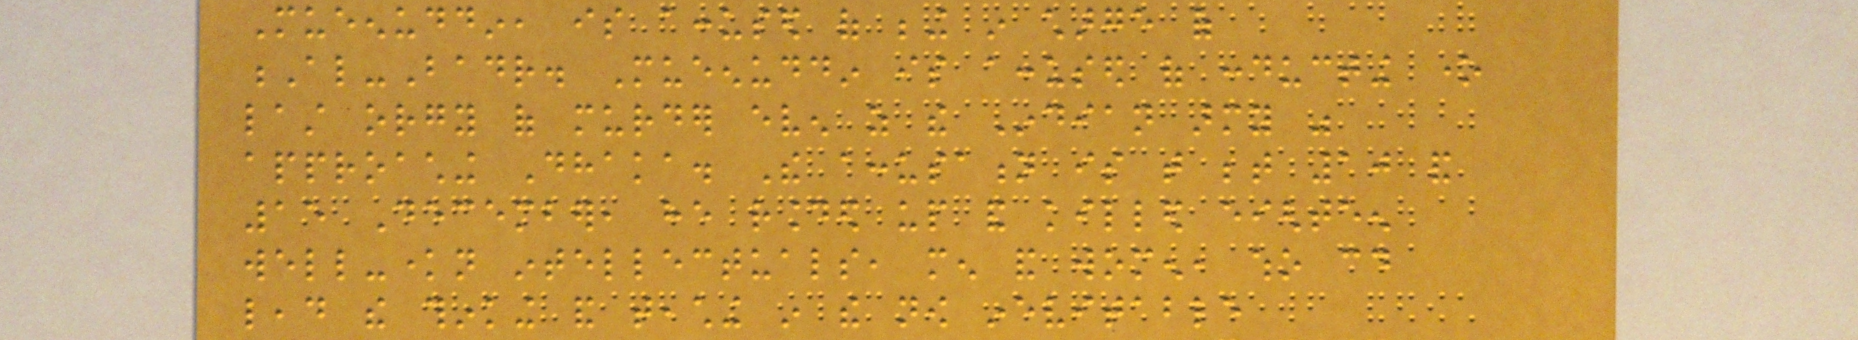Mueenuddin, is accused of being in charge of
Al-Badr. Mueenuddin is accused of conducting one
last orgy of murder even as the Indian army was
approaching Dhaka. The accusation is that between 10 and
15 December, he rounded up and killed eighteen
well-known intellectuals, men and women, who could
lead the thinking and teaching in the now inevitable
